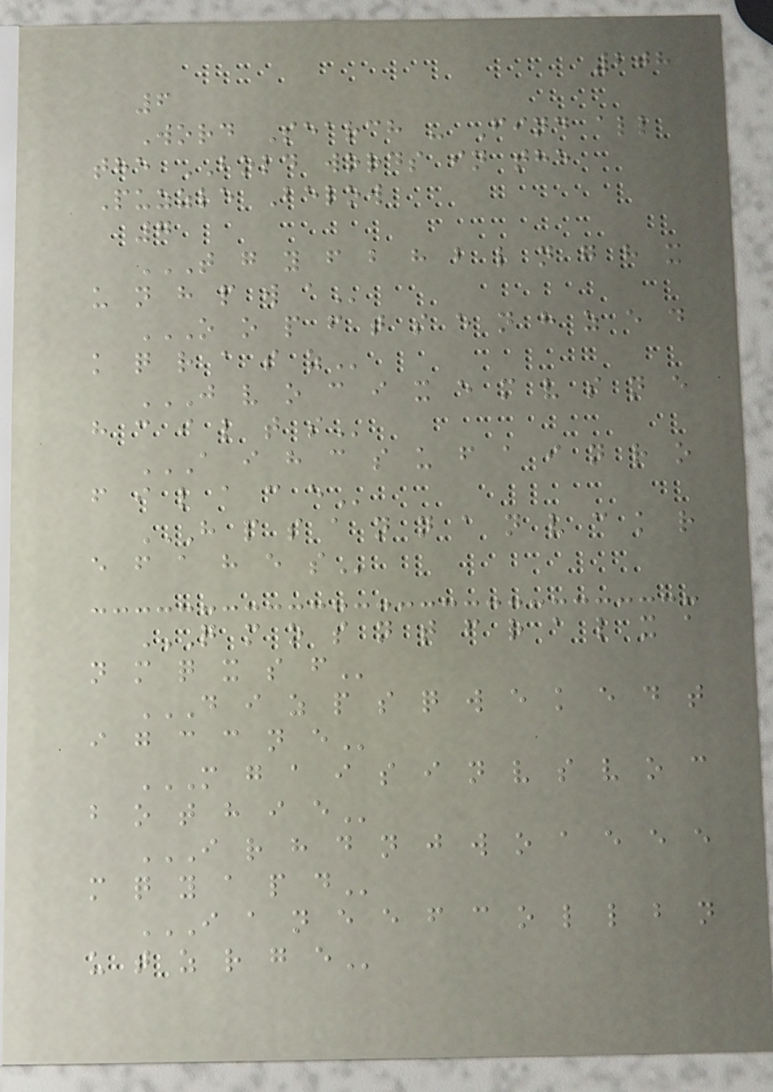208
6
Word Search - Find all
the BOLD words in the
Puzzle Below
7
T G Y F B H B L N G H X
U N H P W A
O O P F T S E N H Z E D
K Q R A S Z
J V O C I X E M V S N E
H C I L T S
A I H C S U F A I N R O
F I L A C E
H P S A N N A N V C K R
E F A H E S
Q M O S N T F R A L X A
N M Q X S F
D I Z P S Q W E K E D T
I G C C N E
M G A I S I N V S V O C
B O T H I E
I R H D N J W O A E E E
M Q Y A P D
I A N E E F C O L L B N
U T Z R G E
